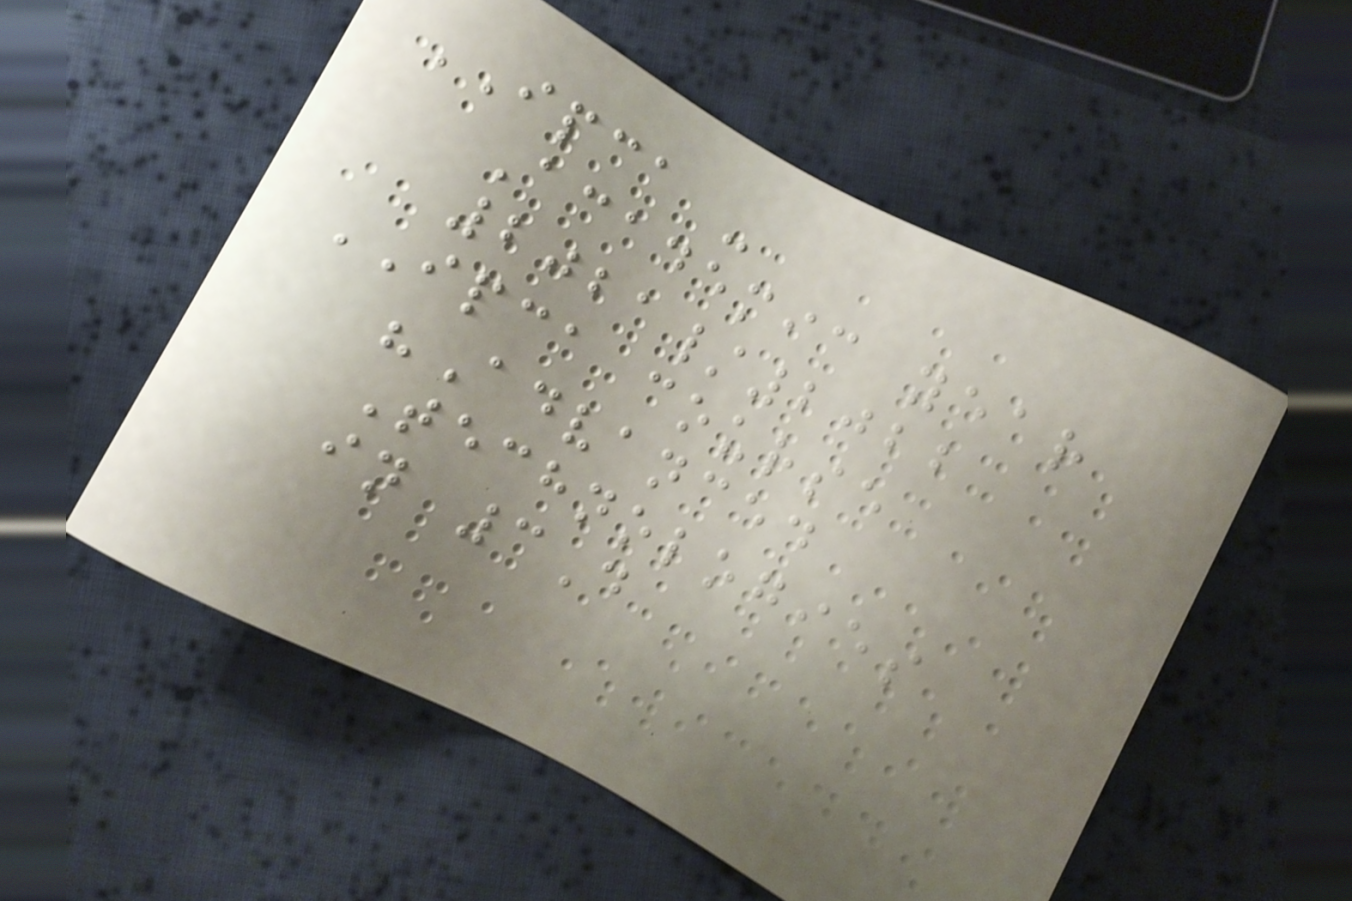IPCA -
Academic year
2021/2022
IPCA course
"Advanced
Technologies
in 3D
